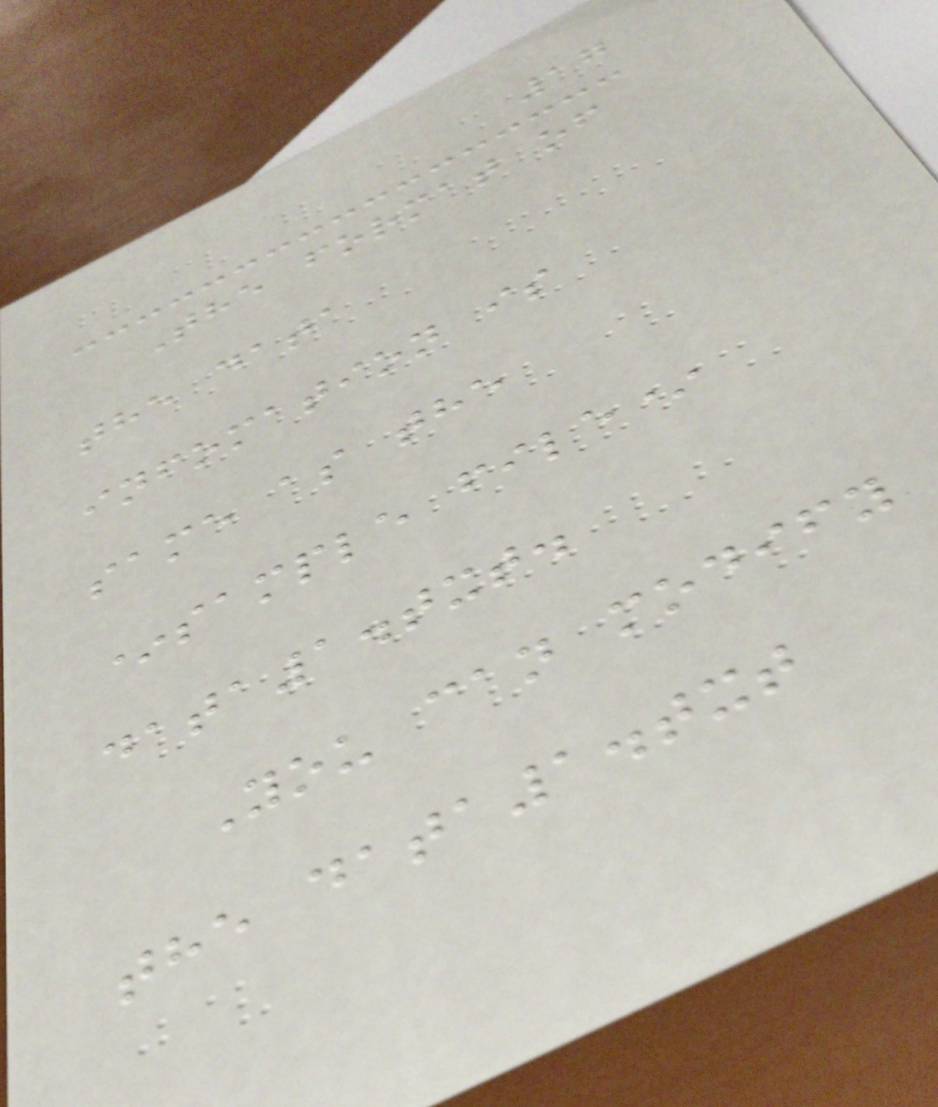17
The format of
the data
infomation is
same as the
*sample file*
data1.txt.
You can modify
the data1.txt
